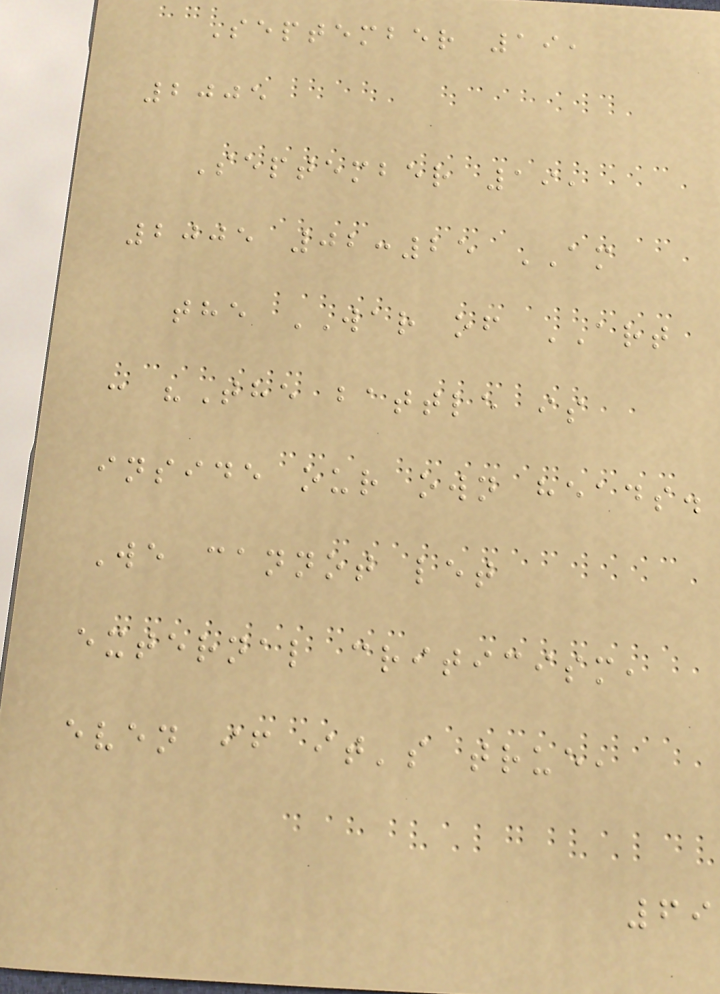September 19,
2005
September 19,
2005 02:25 AM
the WAR of ART
: "The battle is
inside our own heads.
We cannot let
external criticism,
even if it's true,
69
